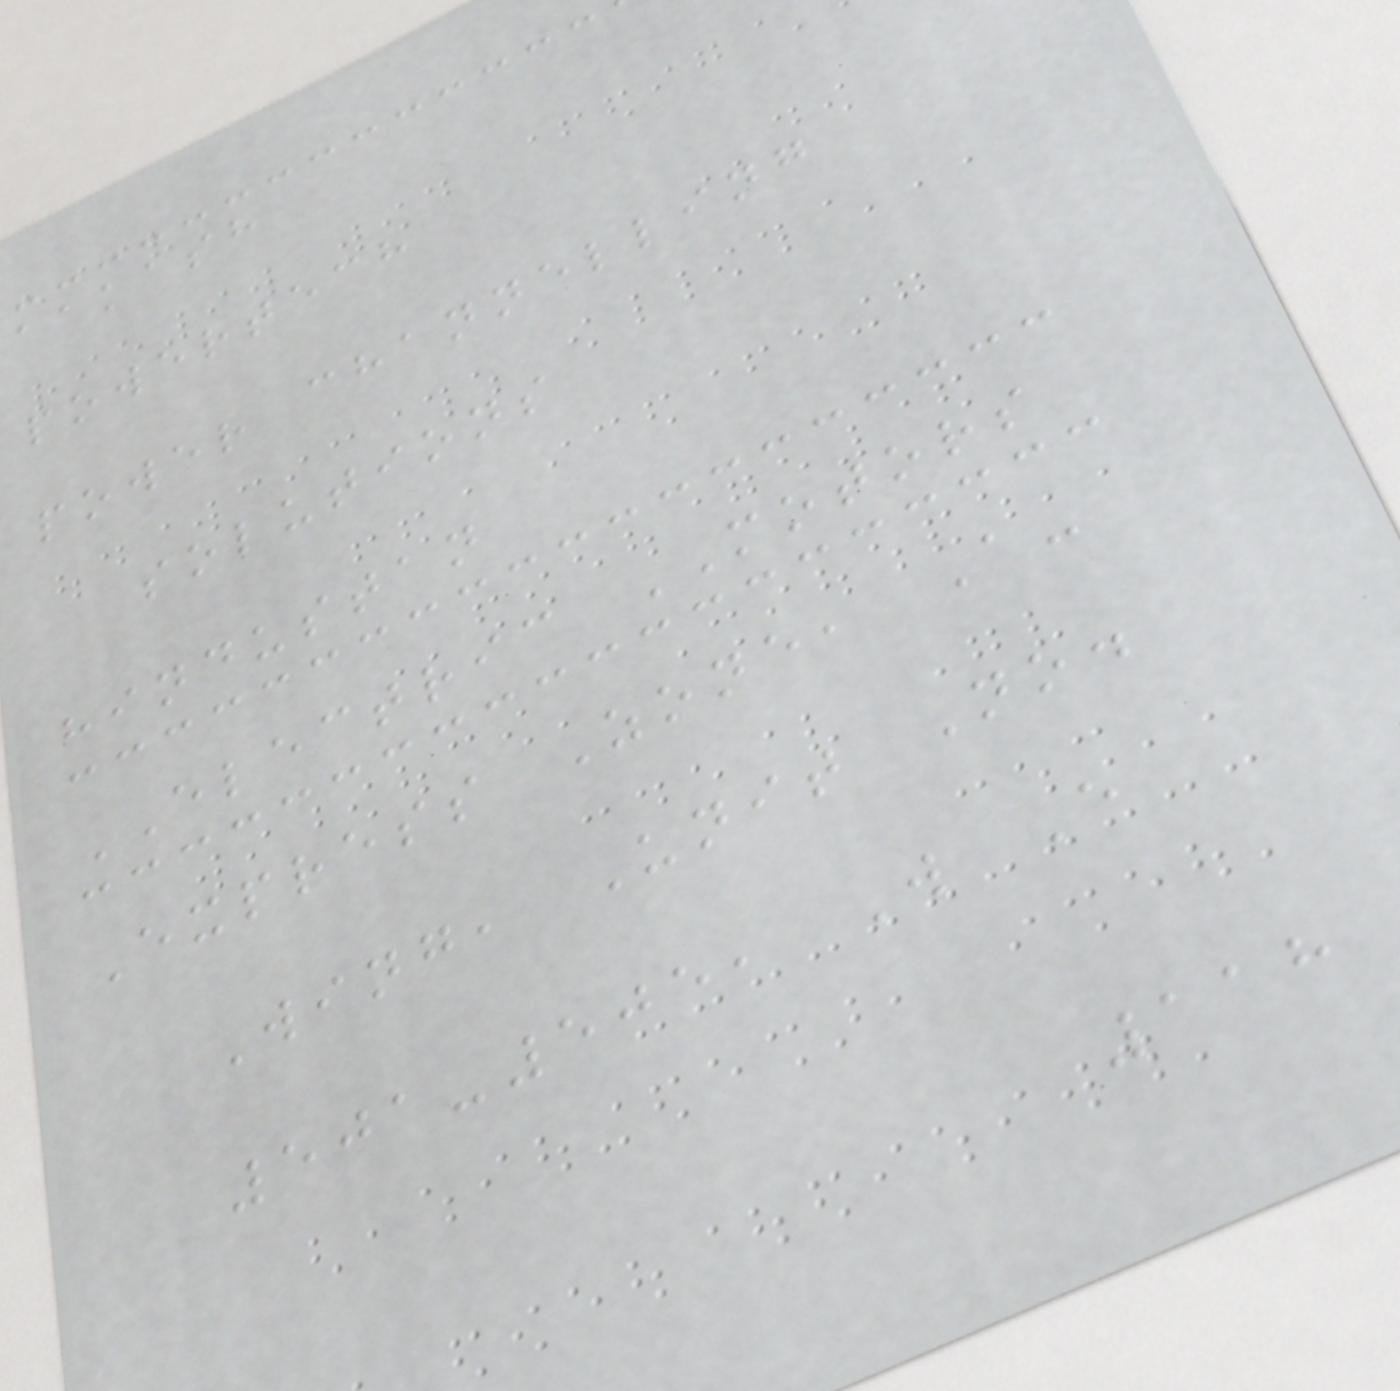aakash
powertech
power channelling
solutions
hindustan
ELECTRIC MOTORS
Express Zone, A-
Wing, Unit No.
501-505, W E
118
